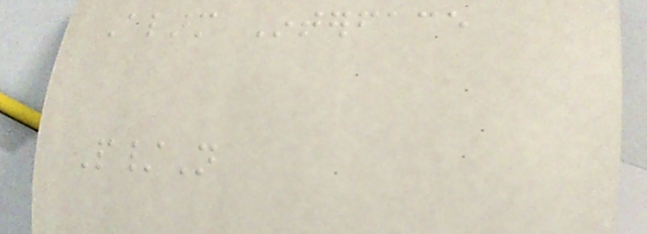Alarm Interface
P/N
